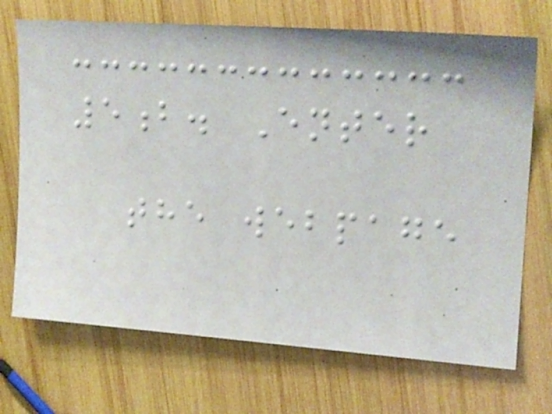5b. Enter
the webpage
